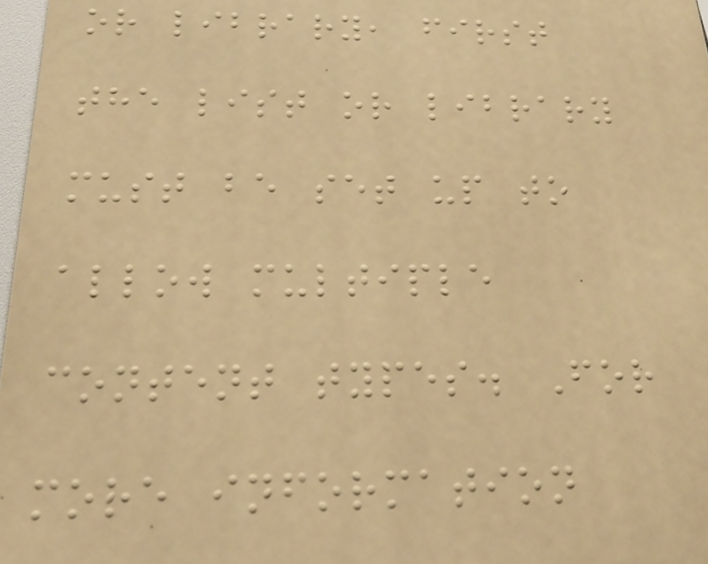or library, first
the list or library
must be set up to
allow multiple
content types. For
more information
